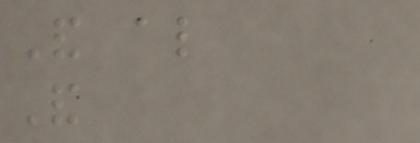And also
And
